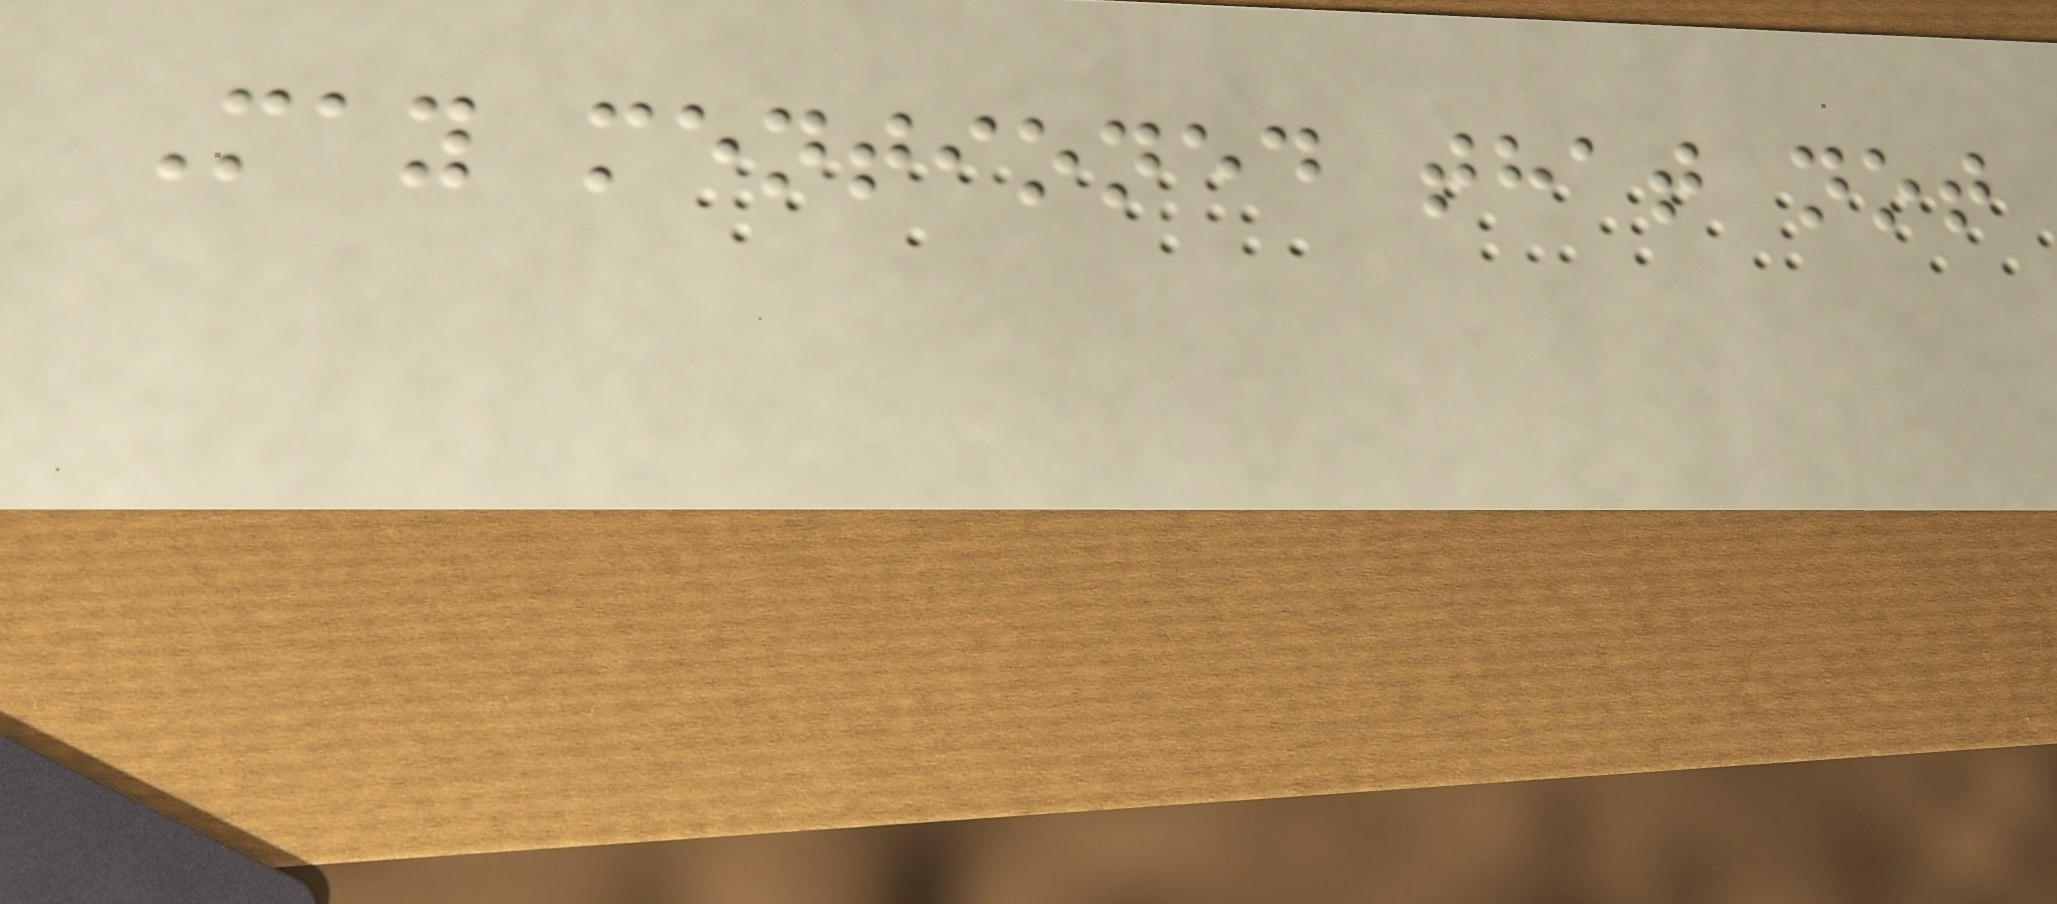May mentioned that not
